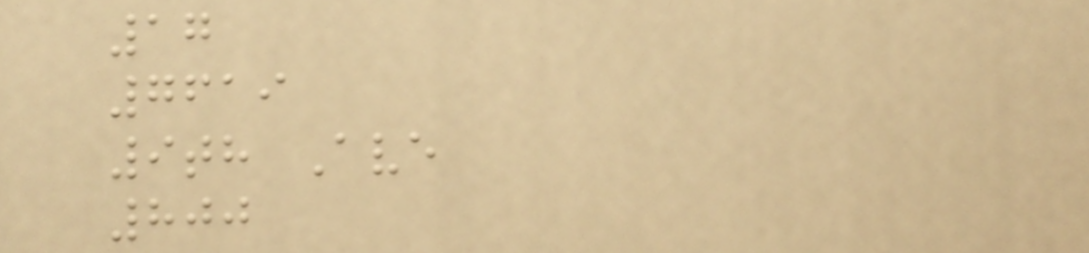17
7619
9th Ave
800
